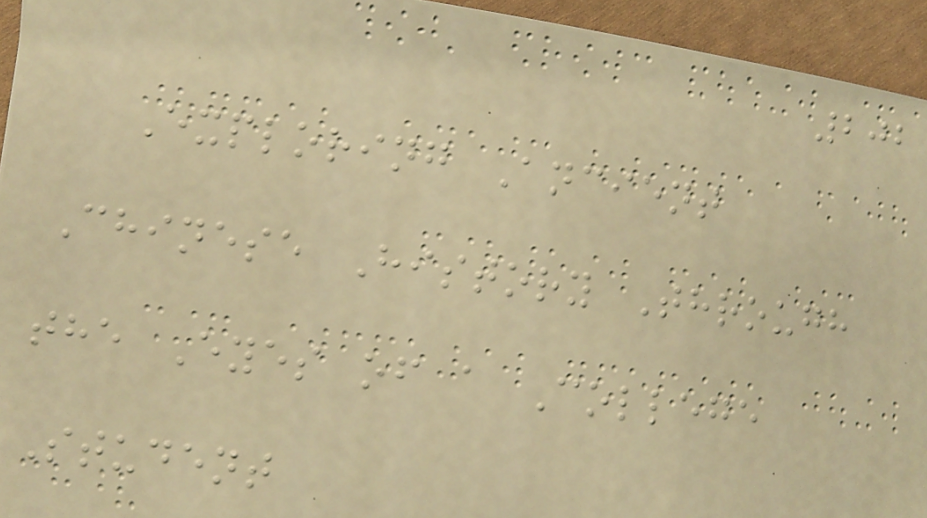202
Exploring Ancient
Chinese History Through
the Eyes of a College
Student
